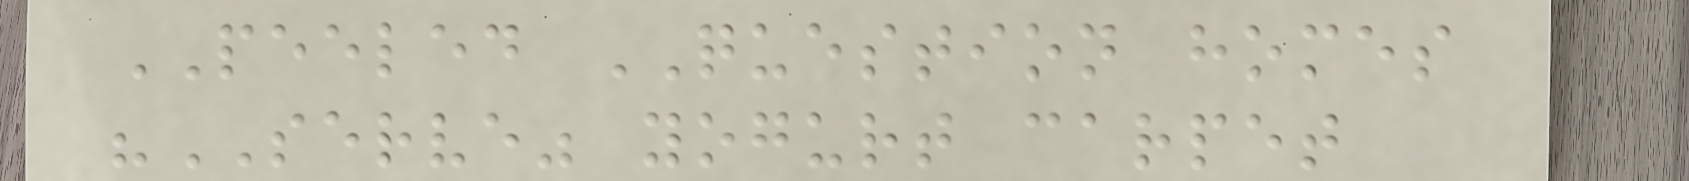PEELED QUESTION homes
"SERVE" yogurt carpet
